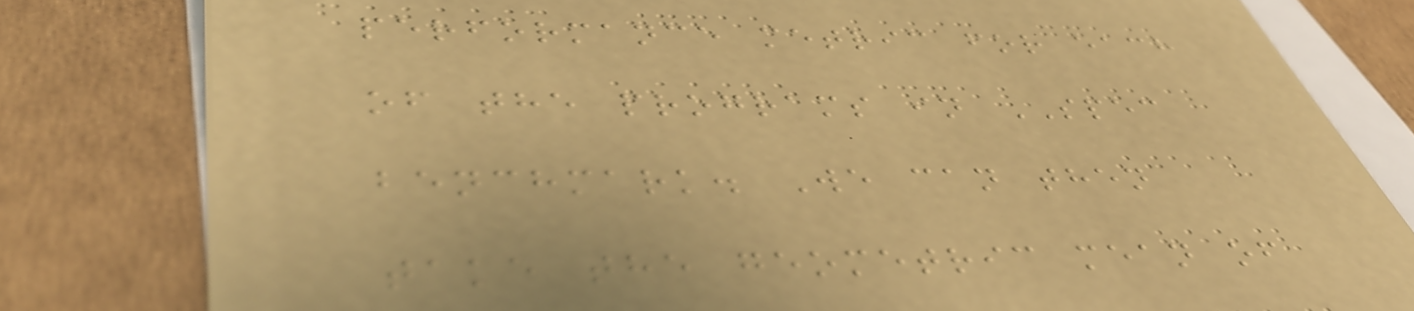performance metric for each
of the programs in SPEC
benchmark. We can then
take the geometric mean of
